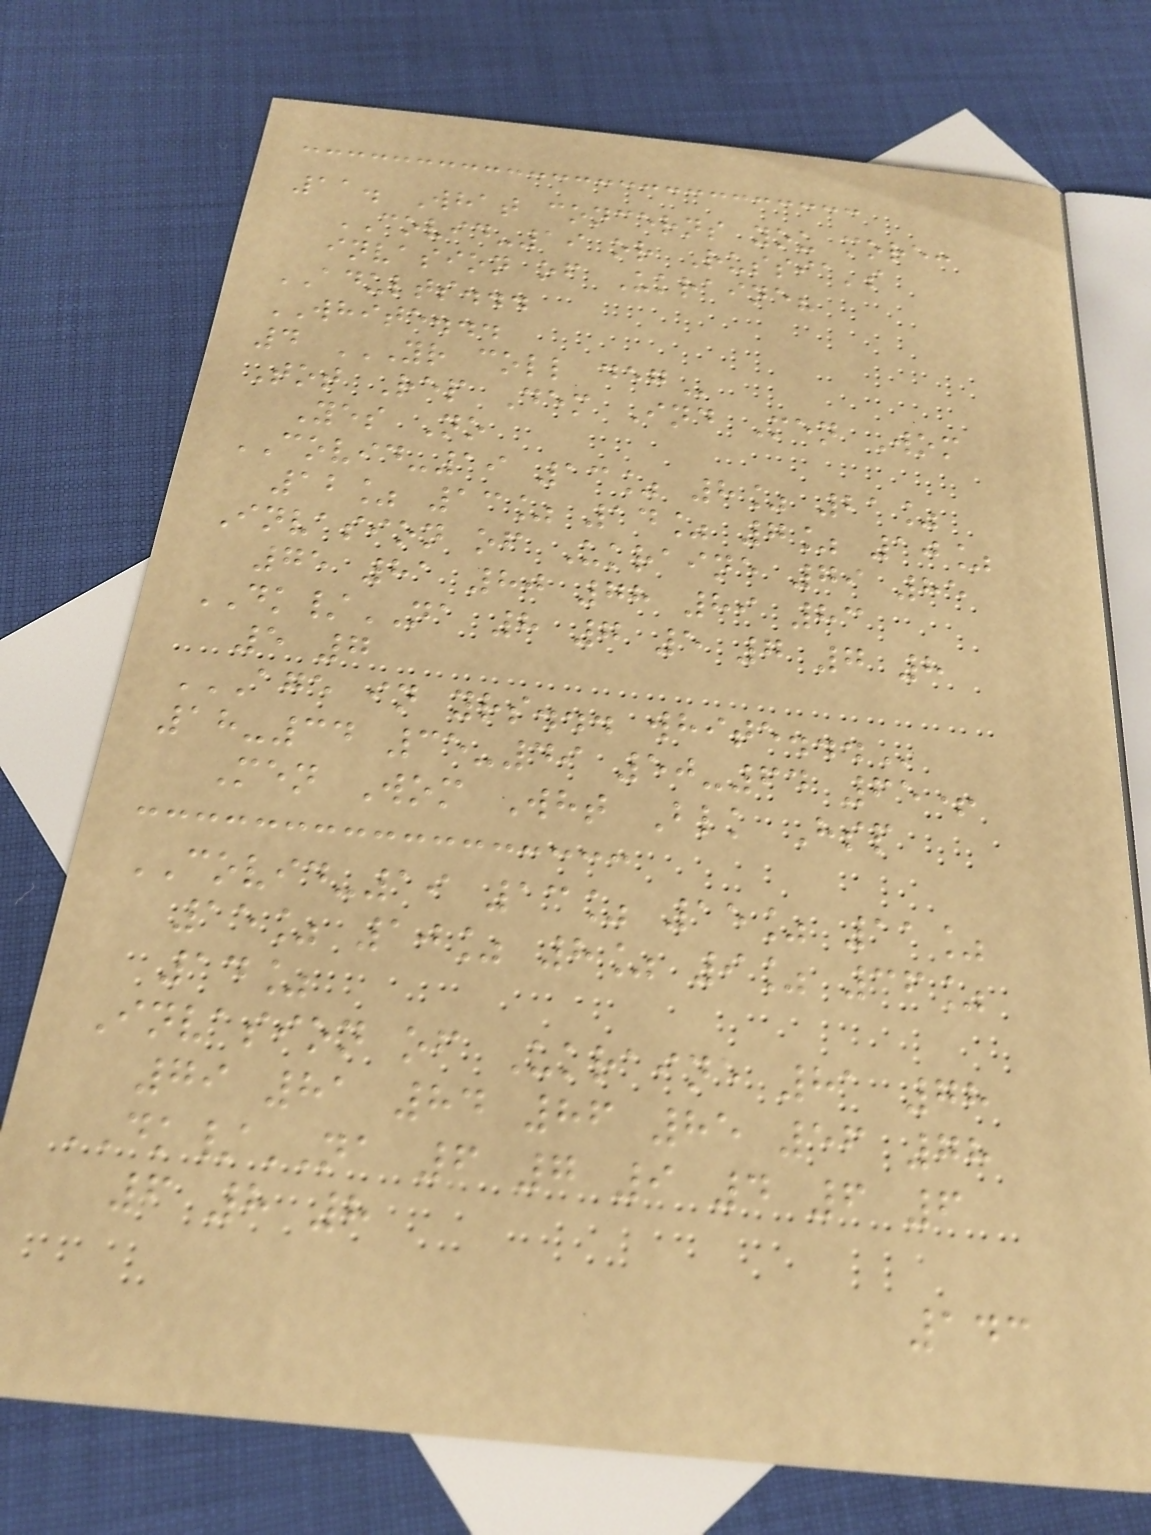11. What concerns you more:
COVID-19 or Russia's
invasion of Ukraine?
ADULTS...
WHITE...
4 YR COLL DEG
Tot Rep Dem Ind Men Wom
Yes No
COVID-19 13% 8% 21%
12% 13% 14% 7% 10%
Invasion of Ukraine 79 85
75 81 80 78 89 83
DK/NA 8 7 5 7 7 8
5 7
AGE IN YRS... WHITE...
18-34 35-49 50-64 65+
Men Wom Wht Blk Hsp
COVID-19 13% 15% 11%
15% 10% 8% 9% 36%
14%
Invasion of Ukraine 81 78
79 81 84 86 85 56 78
DK/NA 6 7 9 4 6 6
6 8 8
143
